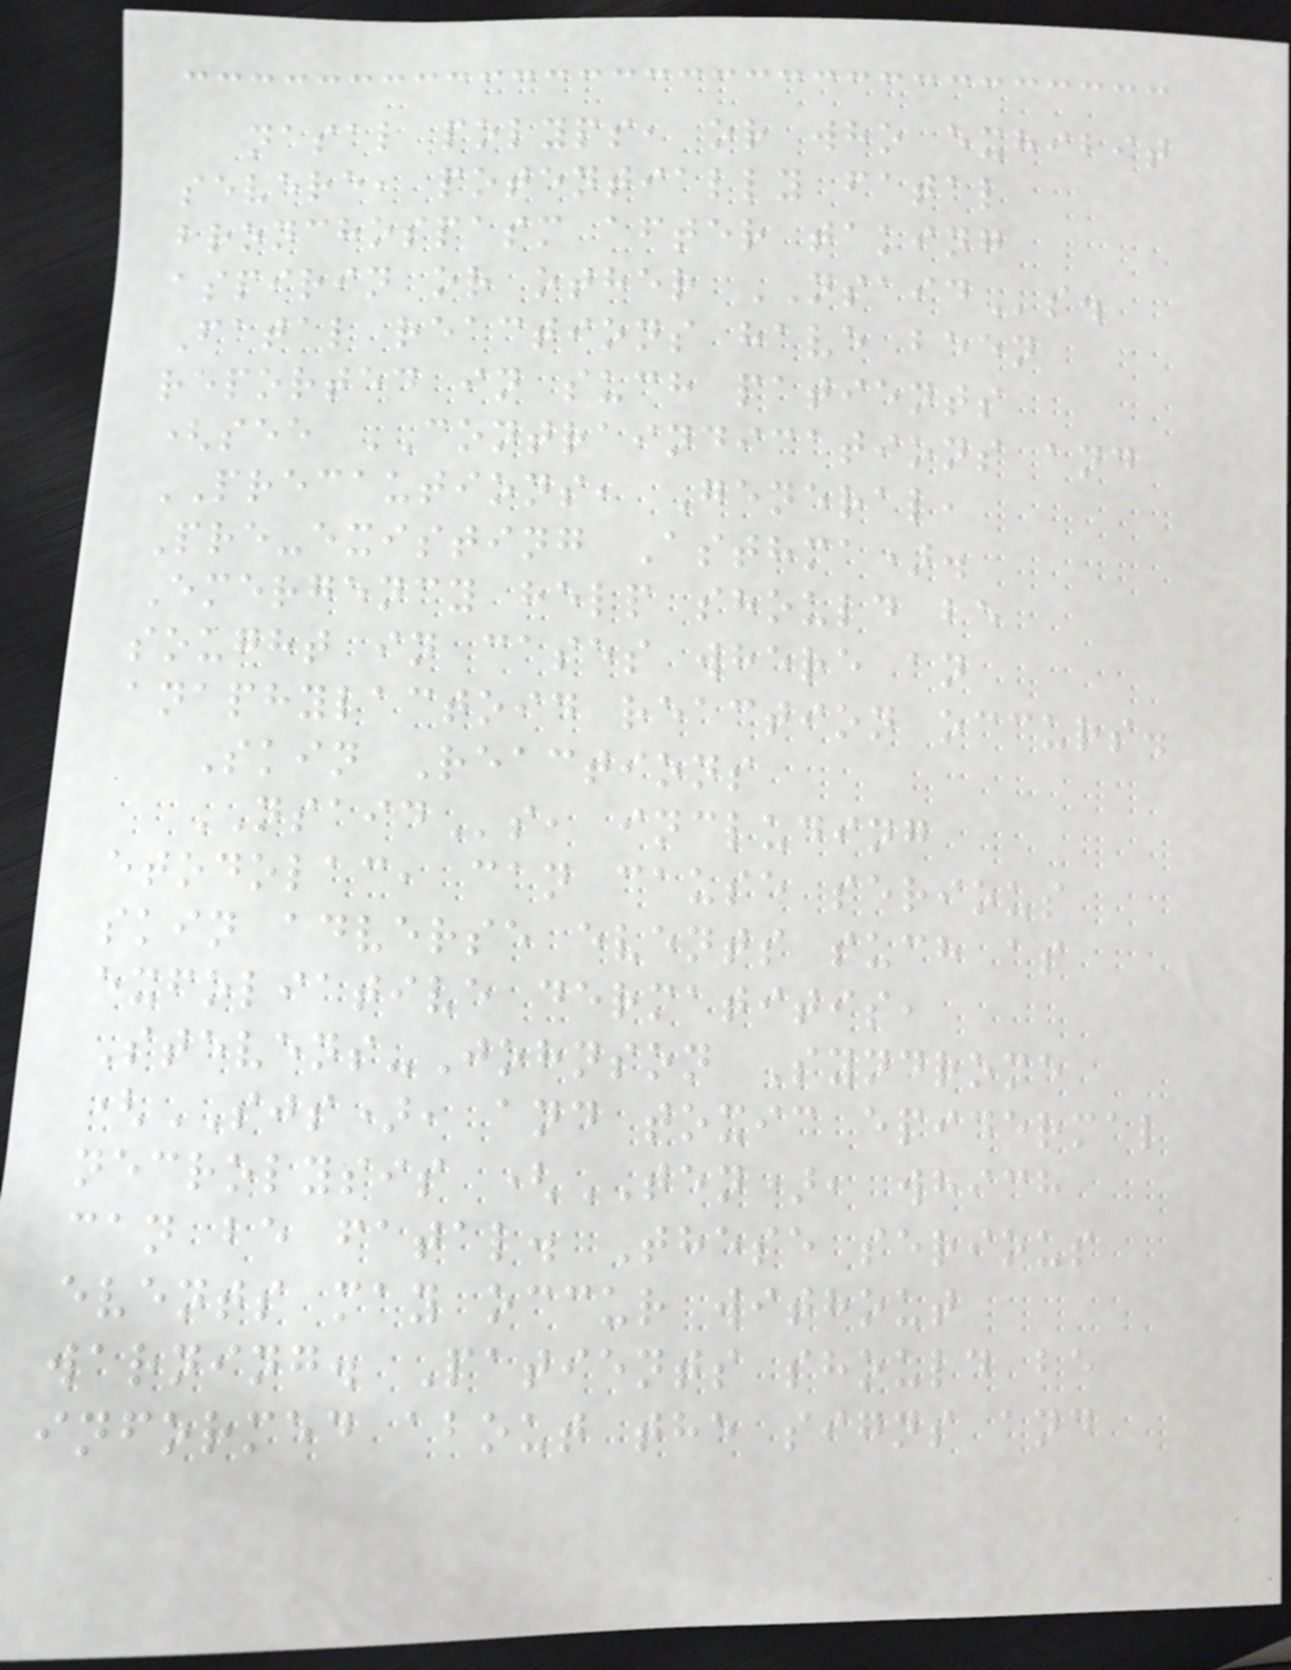nasal polyps, or who exhibit
severe, potentially fatal
bronchospasm after taking
aspirin or other NSAIDs.
Fatal reactions have been
reported in such patients
(see CONTRAINDICATIONS and
PRECAUTIONS, General,
Pre-existing Asthma).
Emergency help should be
sought in cases where an
anaphylactoid reaction occurs.
Skin Reactions
NSAIDs, including
etodolac, can cause serious
skin adverse events such as
exfoliative dermatitis,
Stevens-Johnson Syndrome
(SJS), and toxic epidermal
necrolysis (TEN), which
can be fatal. These serious
events may occur without
warning. Patients should be
informed about the signs and
